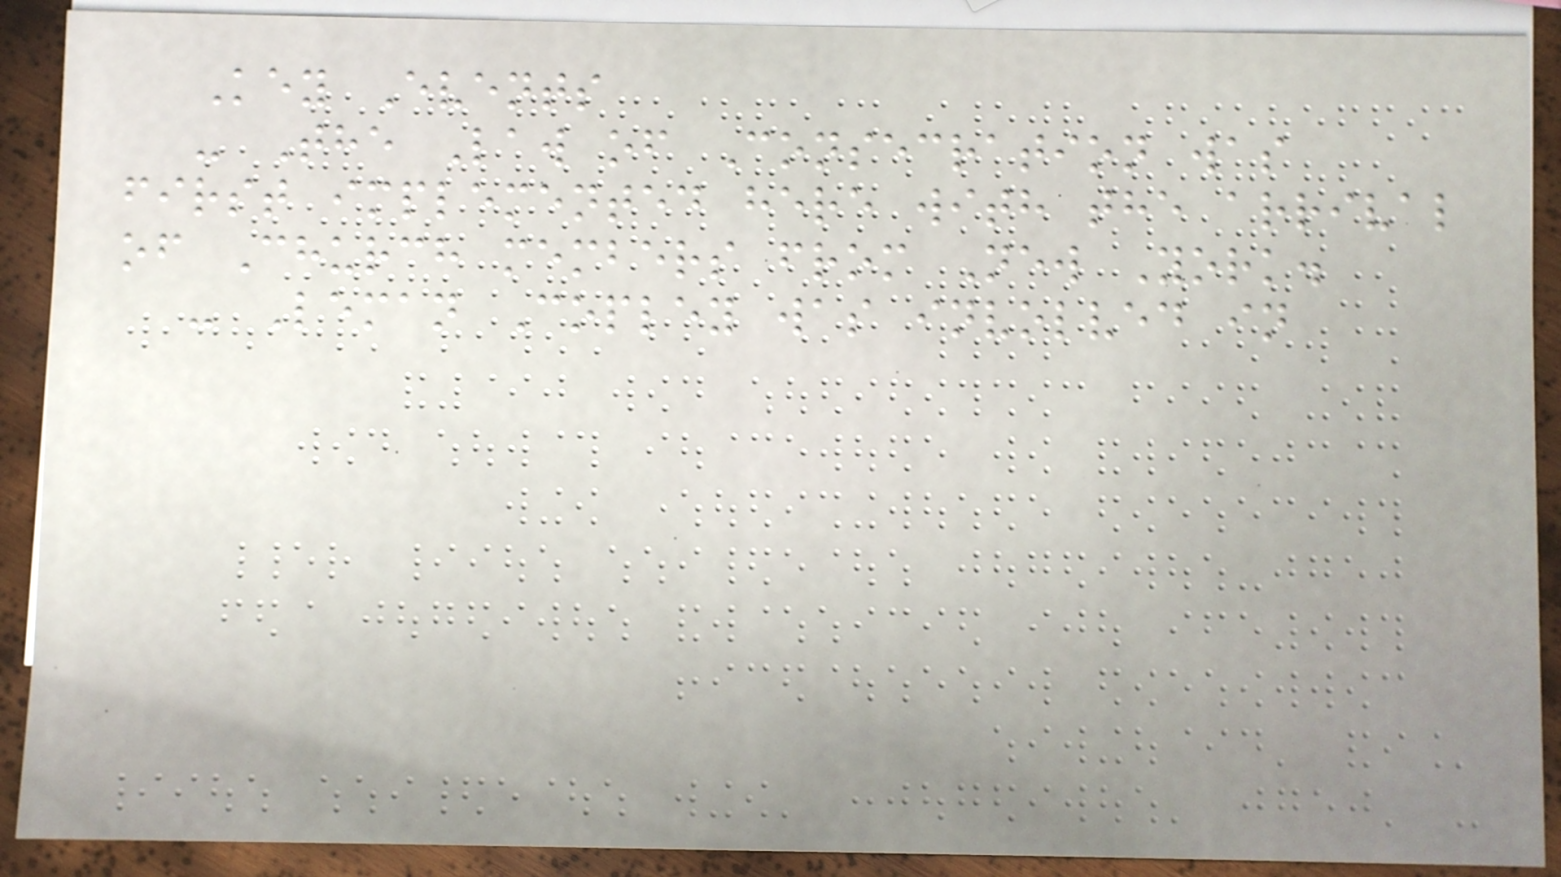Key Events
- The Law of Consecration was
first implemented here with the arrival
of Church members from New York.
- Leman Copley was involved in
